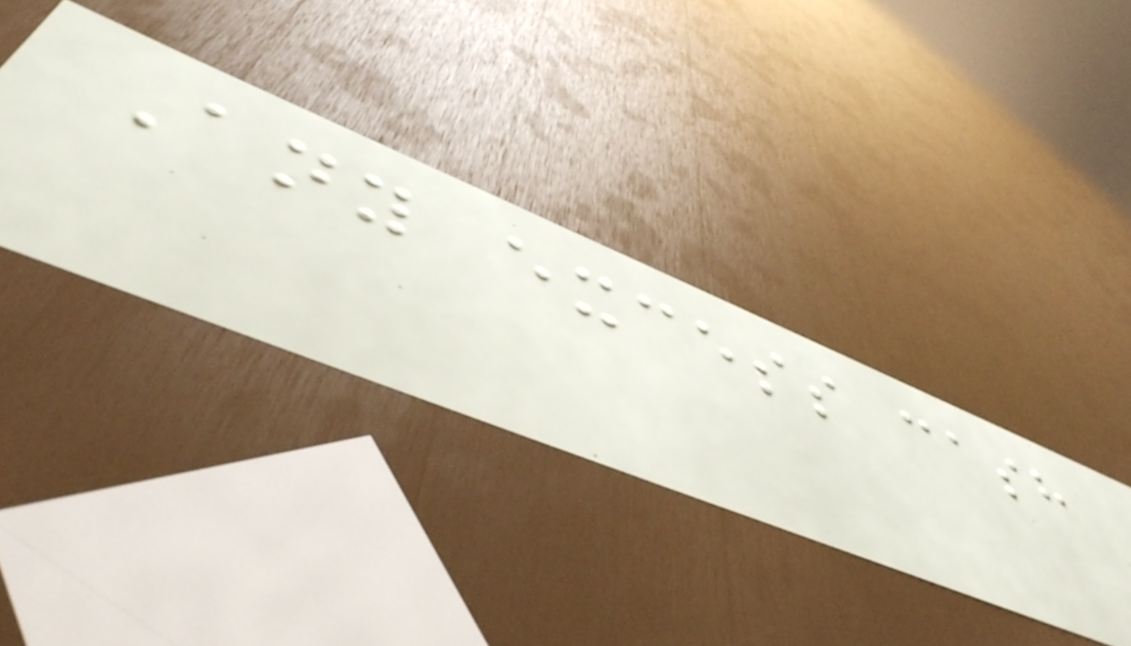Any excess cash
